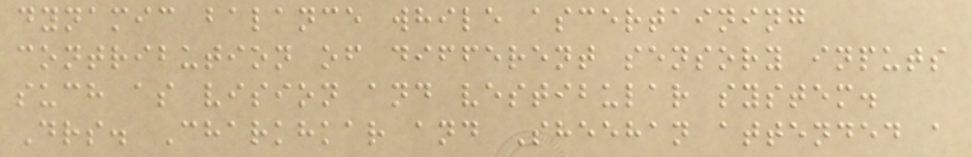dynamic balance while ascertaining
contribution of different sensory inputs
such as vision and vestibular system.
Drs. Charkhkar and Sheehan attended a
